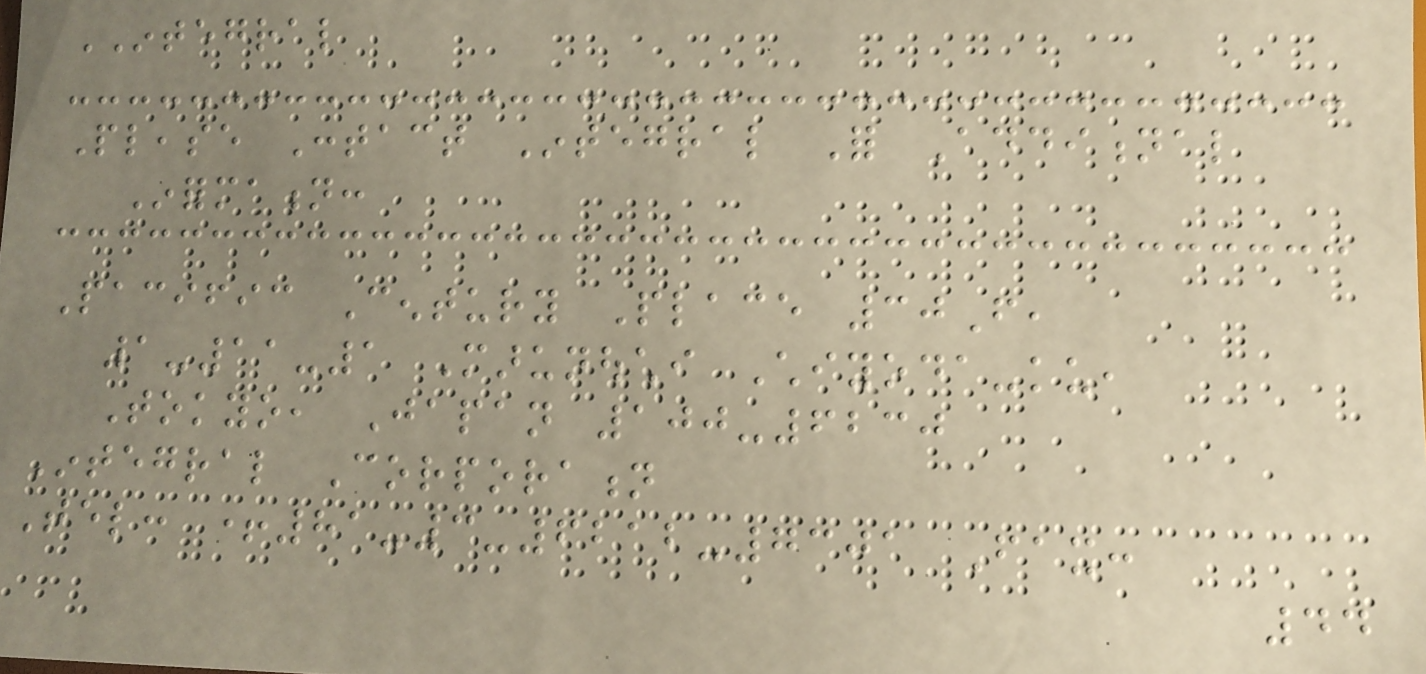INTEGRAL
Please Contact Integral For Additional
Information:
Pacific Century Place 30F,
1-11-1 Marunouchi Chiyoda-ku,
Tokyo, Japan 100-6230
Integral Corporation
Tel: +81-3-6212-7301 Fax:
44
